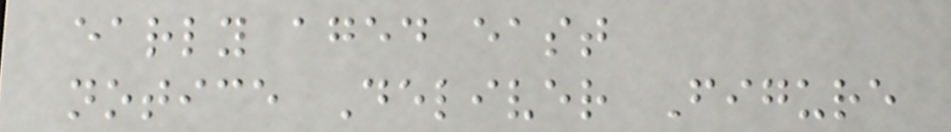early aged east
notice Deliver Figure
